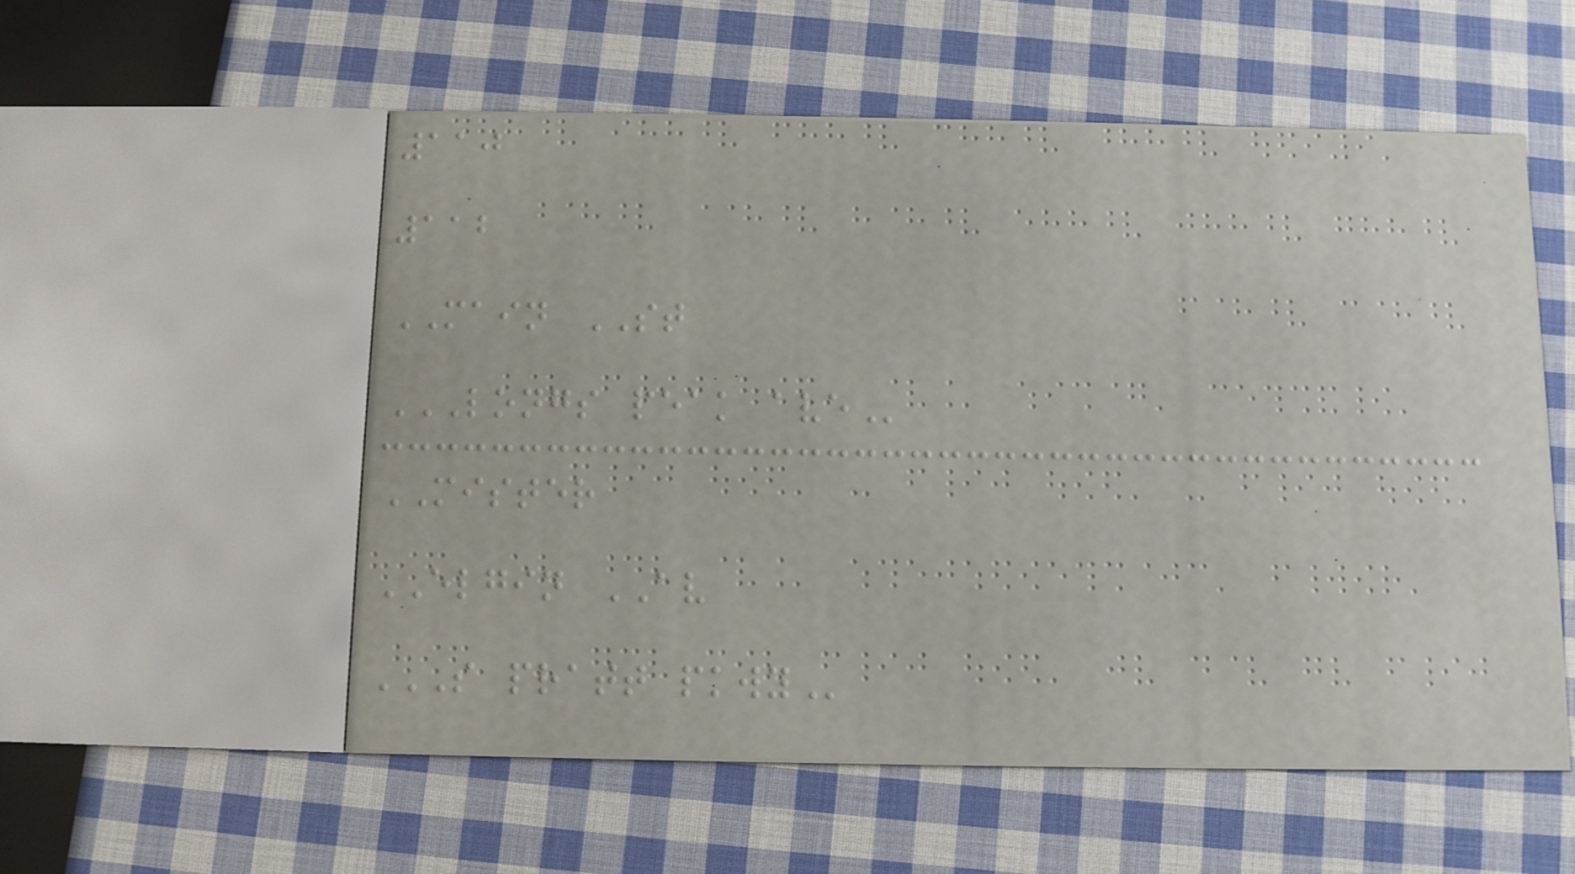110
112
MAIN ST
LONGS PEAK AVE
MISTER
ELGIN AV
S PRATT PKWY
